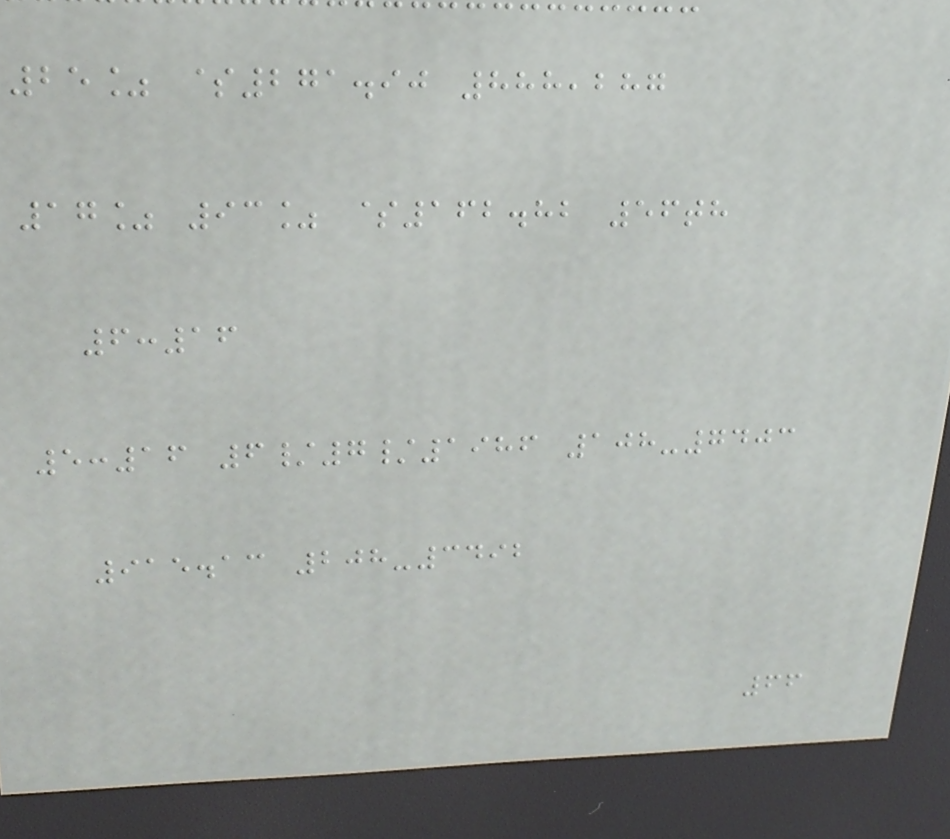25% $271.90 888,287
17% 93% $162.82 56th
6:16
5:16 6/7/1986 108-7403
915.13 208-3492
66
